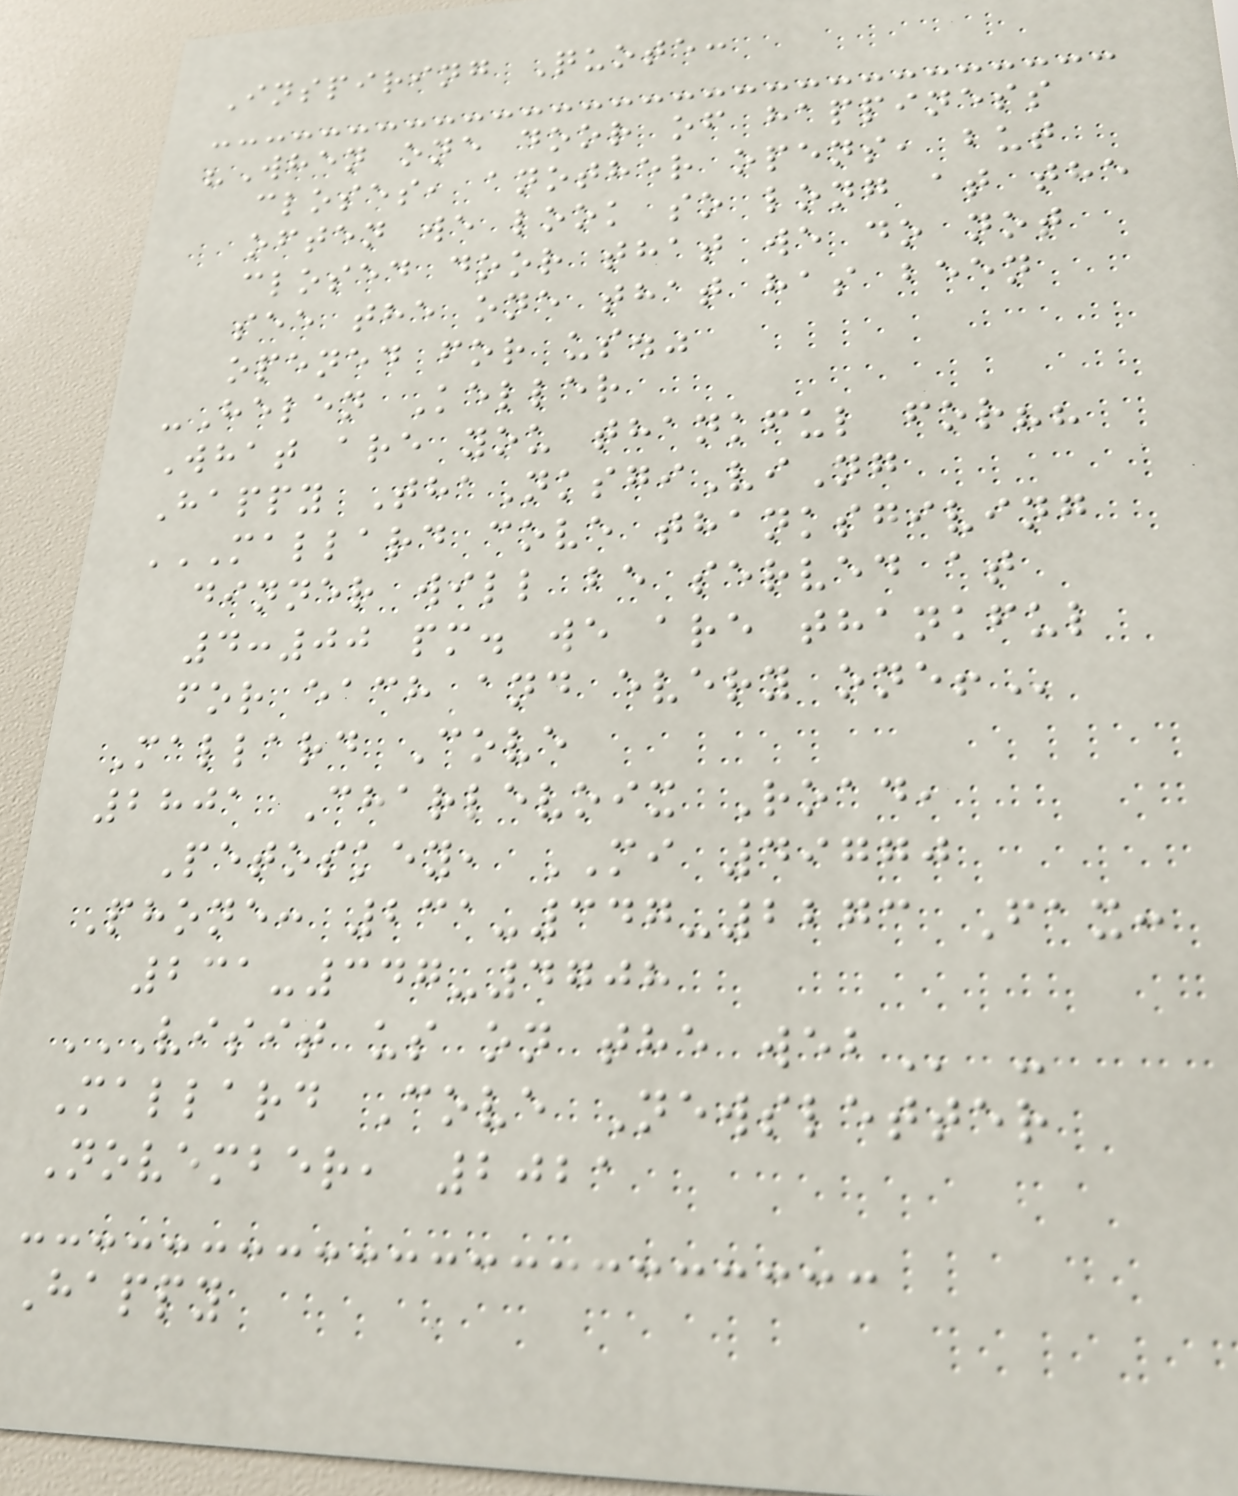Inspiring Quote:
"When one door of happiness
closes, another opens, but
often we look so long at the
closed door that we do not
see the one that has been
opened for us."
-Helen Keller
What are you thankful for??
Happy ThaNksgiViNg
MALLARD COVE THANKSGIVING
DINNER WILL BE SERVED AT
4:00 PM. WE ARE THANKFUL
FOR EACH AND EVERY ONE!
Mallard Cove
2801 Charlevoix Road,
Petoskey, MI 49770
Phone: 231-347-2273 Fax:
231-347-4708
VISIT US ON THE WEB -
Mallard Cove Newsletter
November, 2021
Happy
